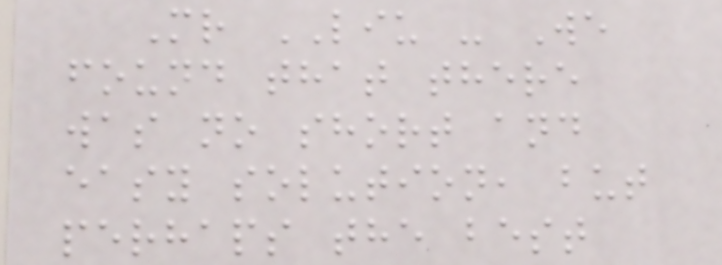Mr LIU - We
found that there
was no short and
easy solution, but
perhaps the best
